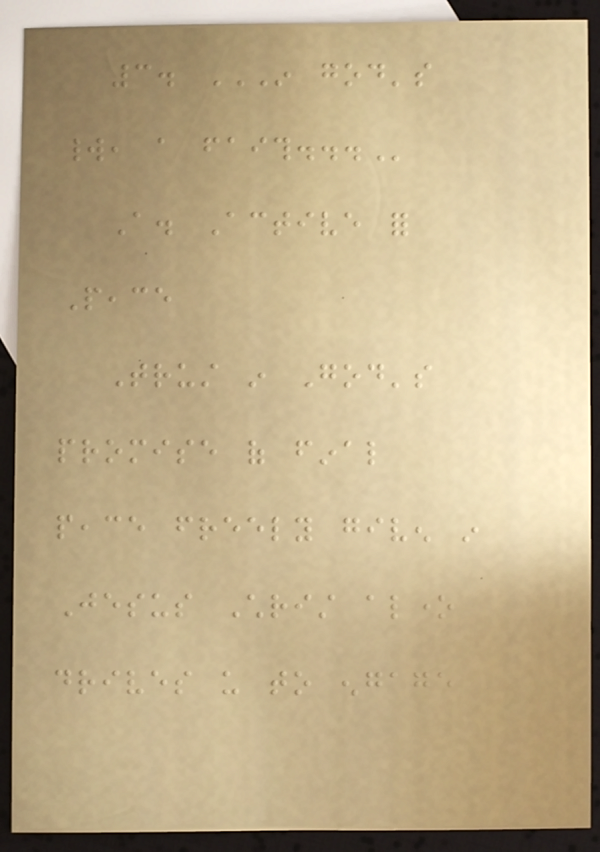3. IN GOD'S
WORLD, A FAITH...
A. Active for
Peace
Trust in God's
promise of final
peace freely given in
Jesus Christ alone
drives us to engage
